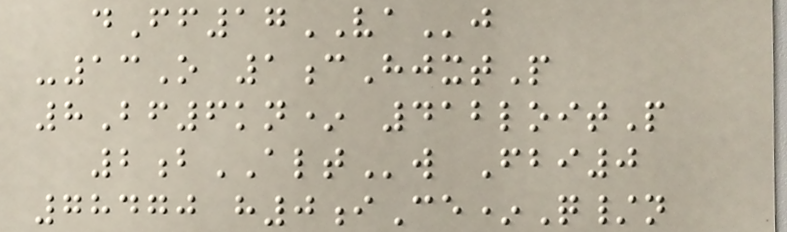dFf17VAj
-13O 1cHjxtP
8Bf6kn* 412loitP
2bALTw Fbi0
78470 h0iCe*Q/n
